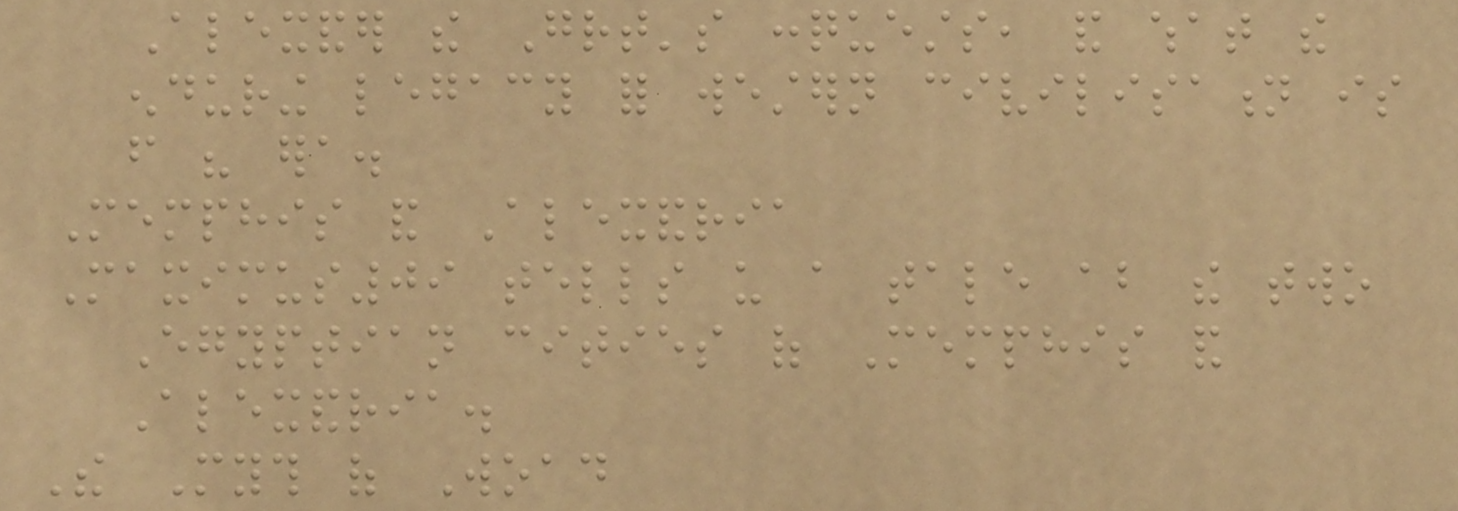Alexander the Great's conquests, and what the
enduring legacy for western civilisation is
from his era.
Memphis and Alexandria
Maximus09 tells us a tale about the two
Egyptian cities of Memphis and
Alexandria.
The Myth of Woad
